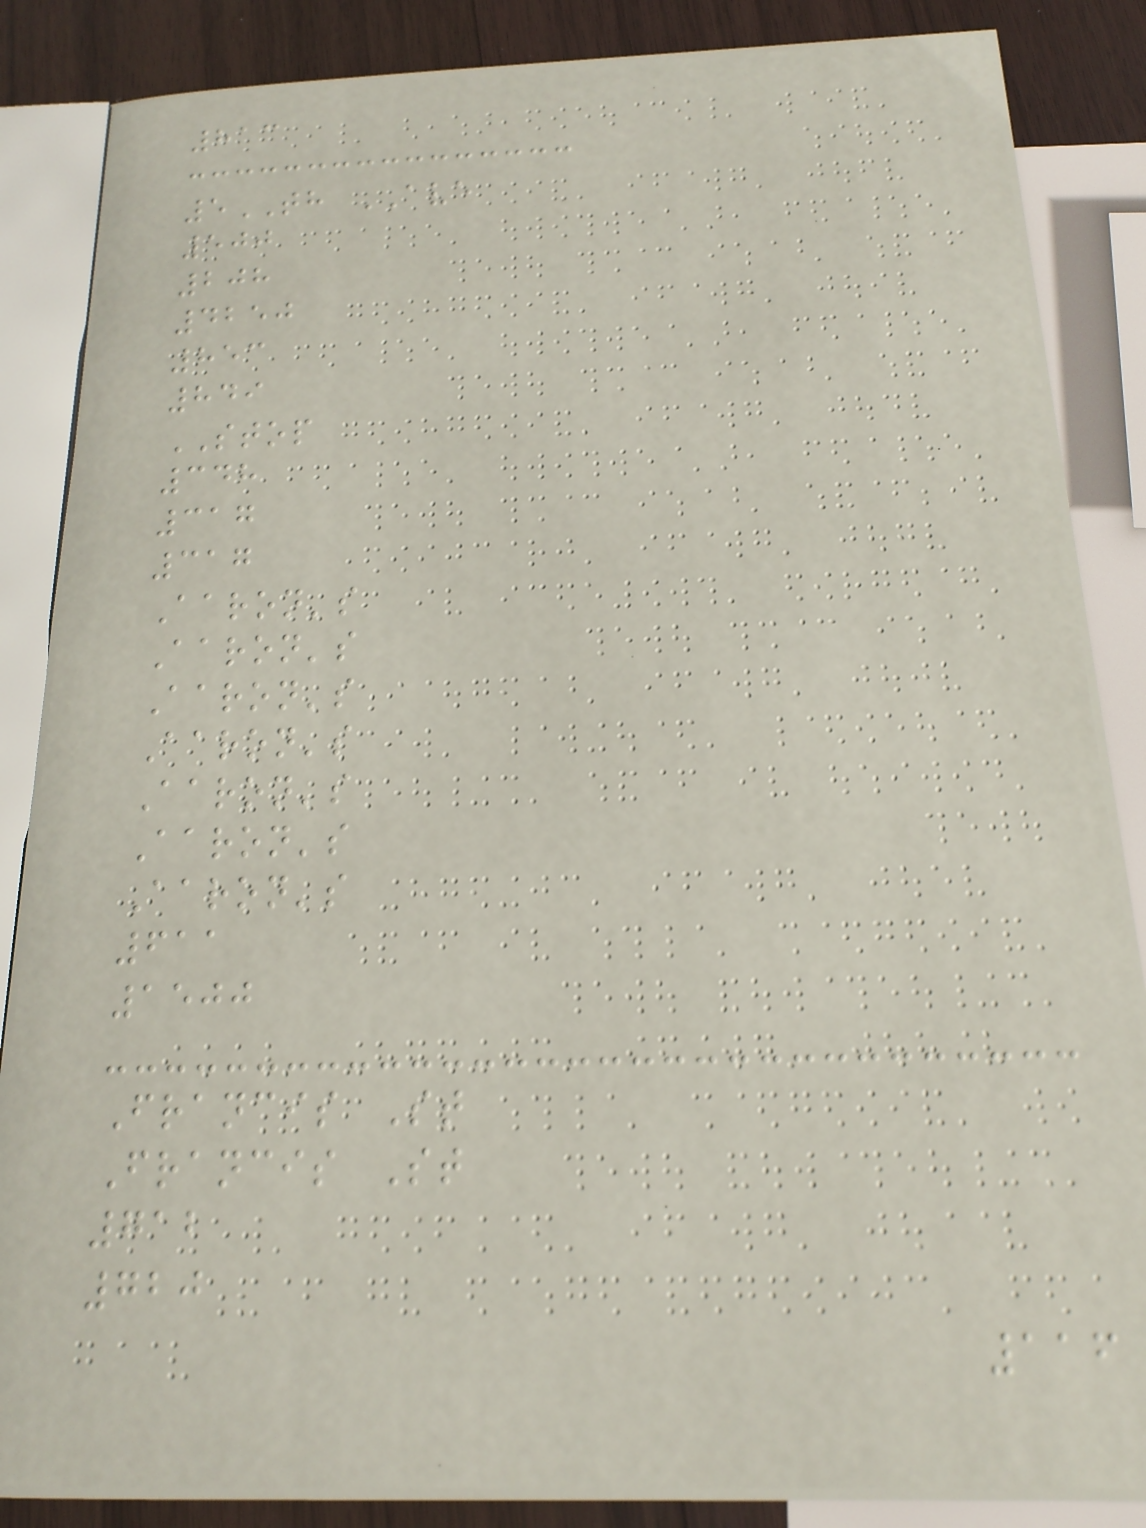813
5TH AVE
500
208
4250
853
849
STOP
348
317
317
Aaron's
Aaron's
Aaron's
Aaron's
Aaron's
Aaron's
Aaron's
611
1500
Francis St
Francis St
712
720
116
